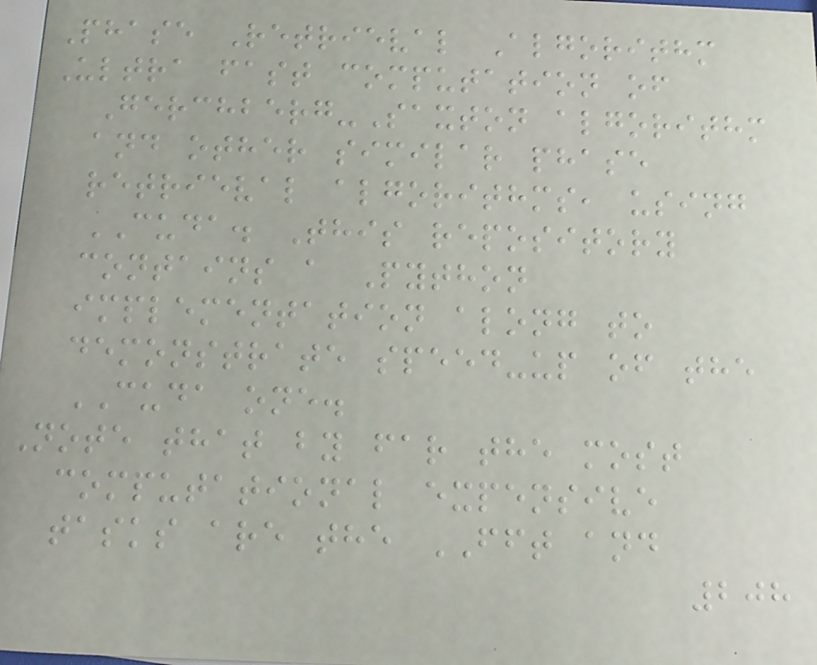Phase Retrieval Algorithm
Ultra fast computation of
Gerchberg-Saxton algorithm
and other similar phase
retrieval algorithms, using
CUDA. This repository
contains a Python
implementation along to
demonstrate speed-up of the
CUDA one.
Note that by far the most
computational expensive
tasks are the FFT and
208
